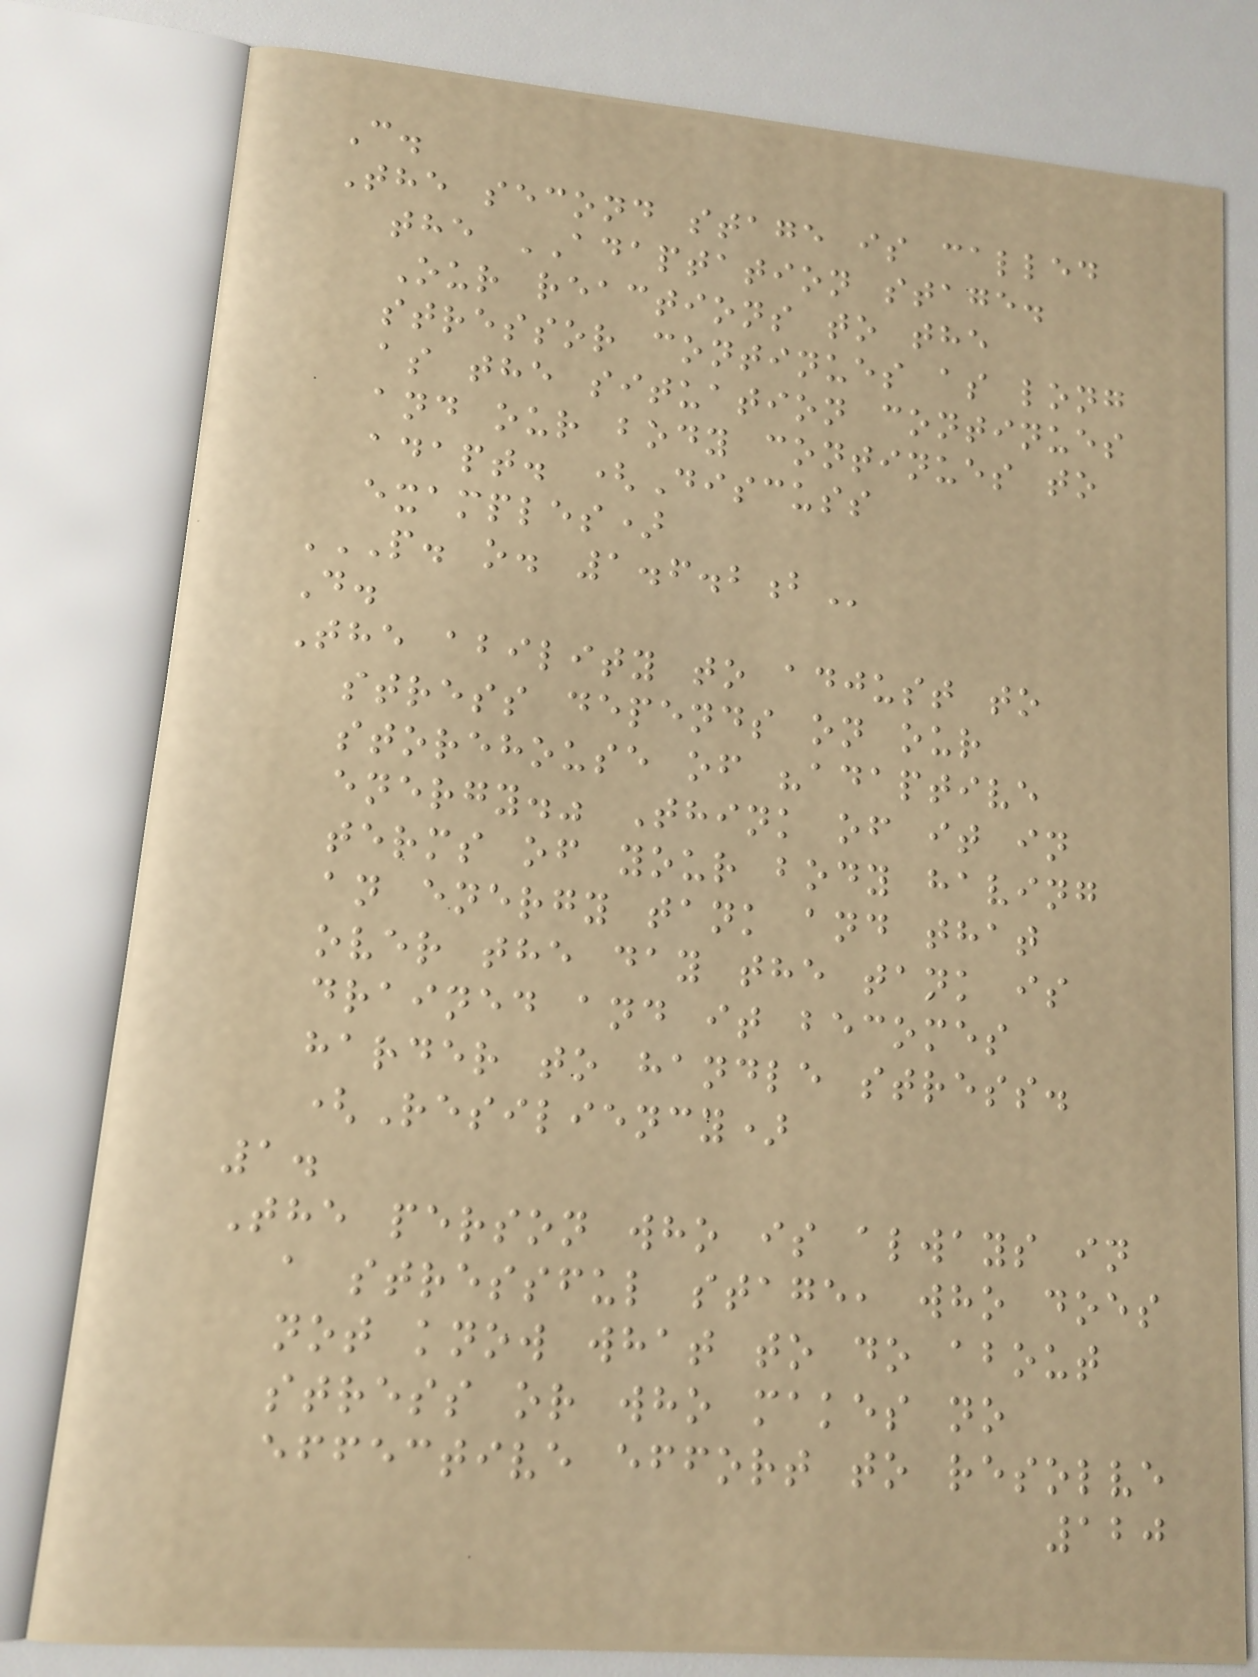C.
The second stage is called
the ADAPTATION stage.
Our reactions to the
stressor continues as long
as the situation continues
and our body continues to
adapt. (Discuss
examples)
P. O. 1.6.2B
D.
The ability to adjust to
stress depends on our
storehouse of "adaptive
energy." Think of it in
terms of your body having
an energy tank and that
over the day the tank is
drained and it becomes
harder to handle stress.
(Resiliency)
1.
The person who is always in
a stressful stage, who does
not know what to do about
stress or who makes no
effective effort to resolve
120
